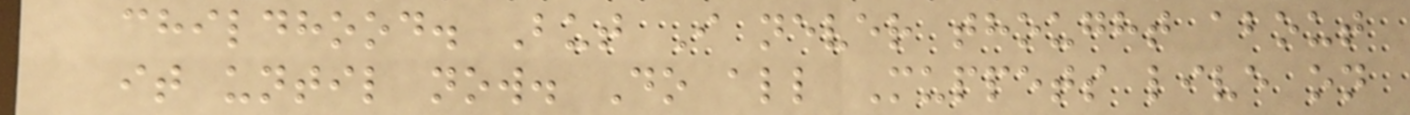childhood. But I never thought about
it until now. Do all Muppets live on
